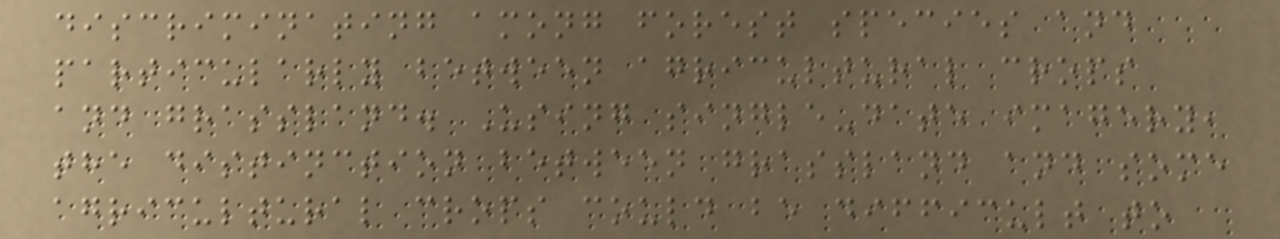discriminating among forest species and
particularly between agricultural crops
and grassland. Using single-date imagery,
the distinction between grassland and some
agricultural crops could be difficult to
